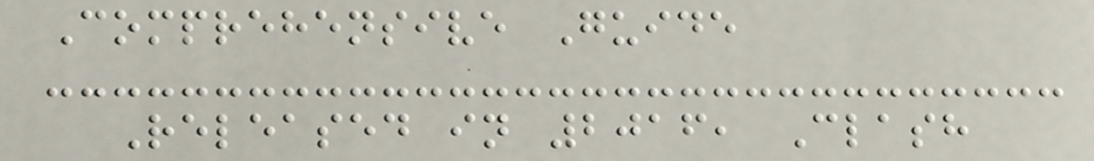Comprehensive Guide
Released in 2016, Clash
